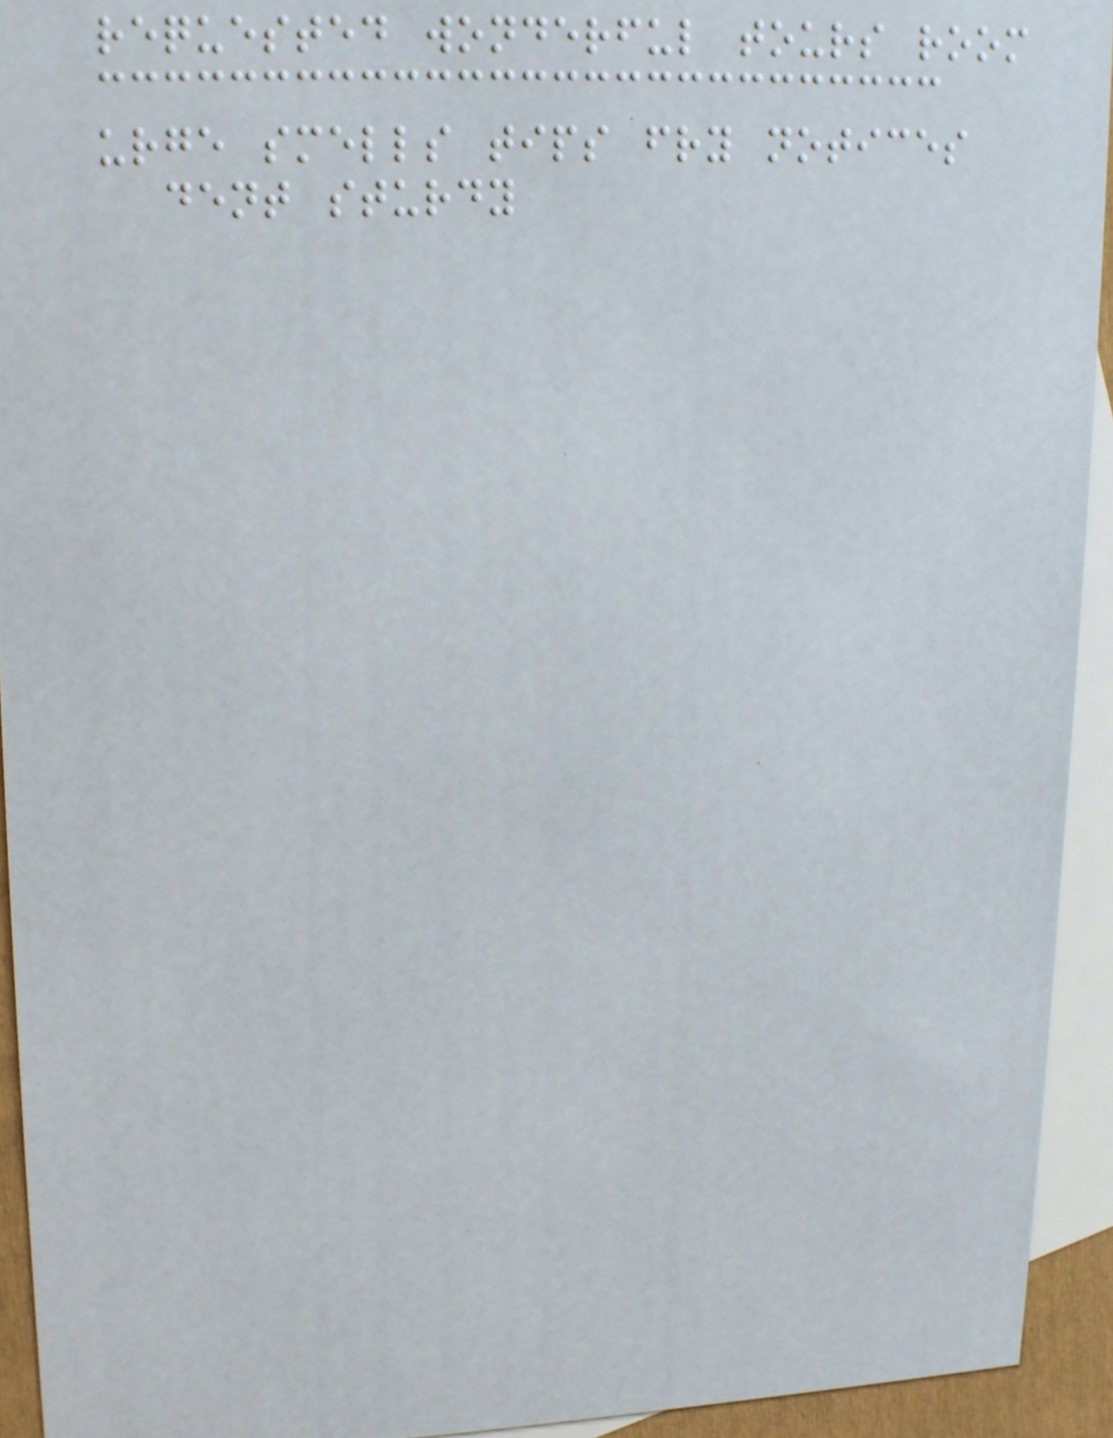requested wonderful tours room
urge smells tips fry notices
dent sturdy
